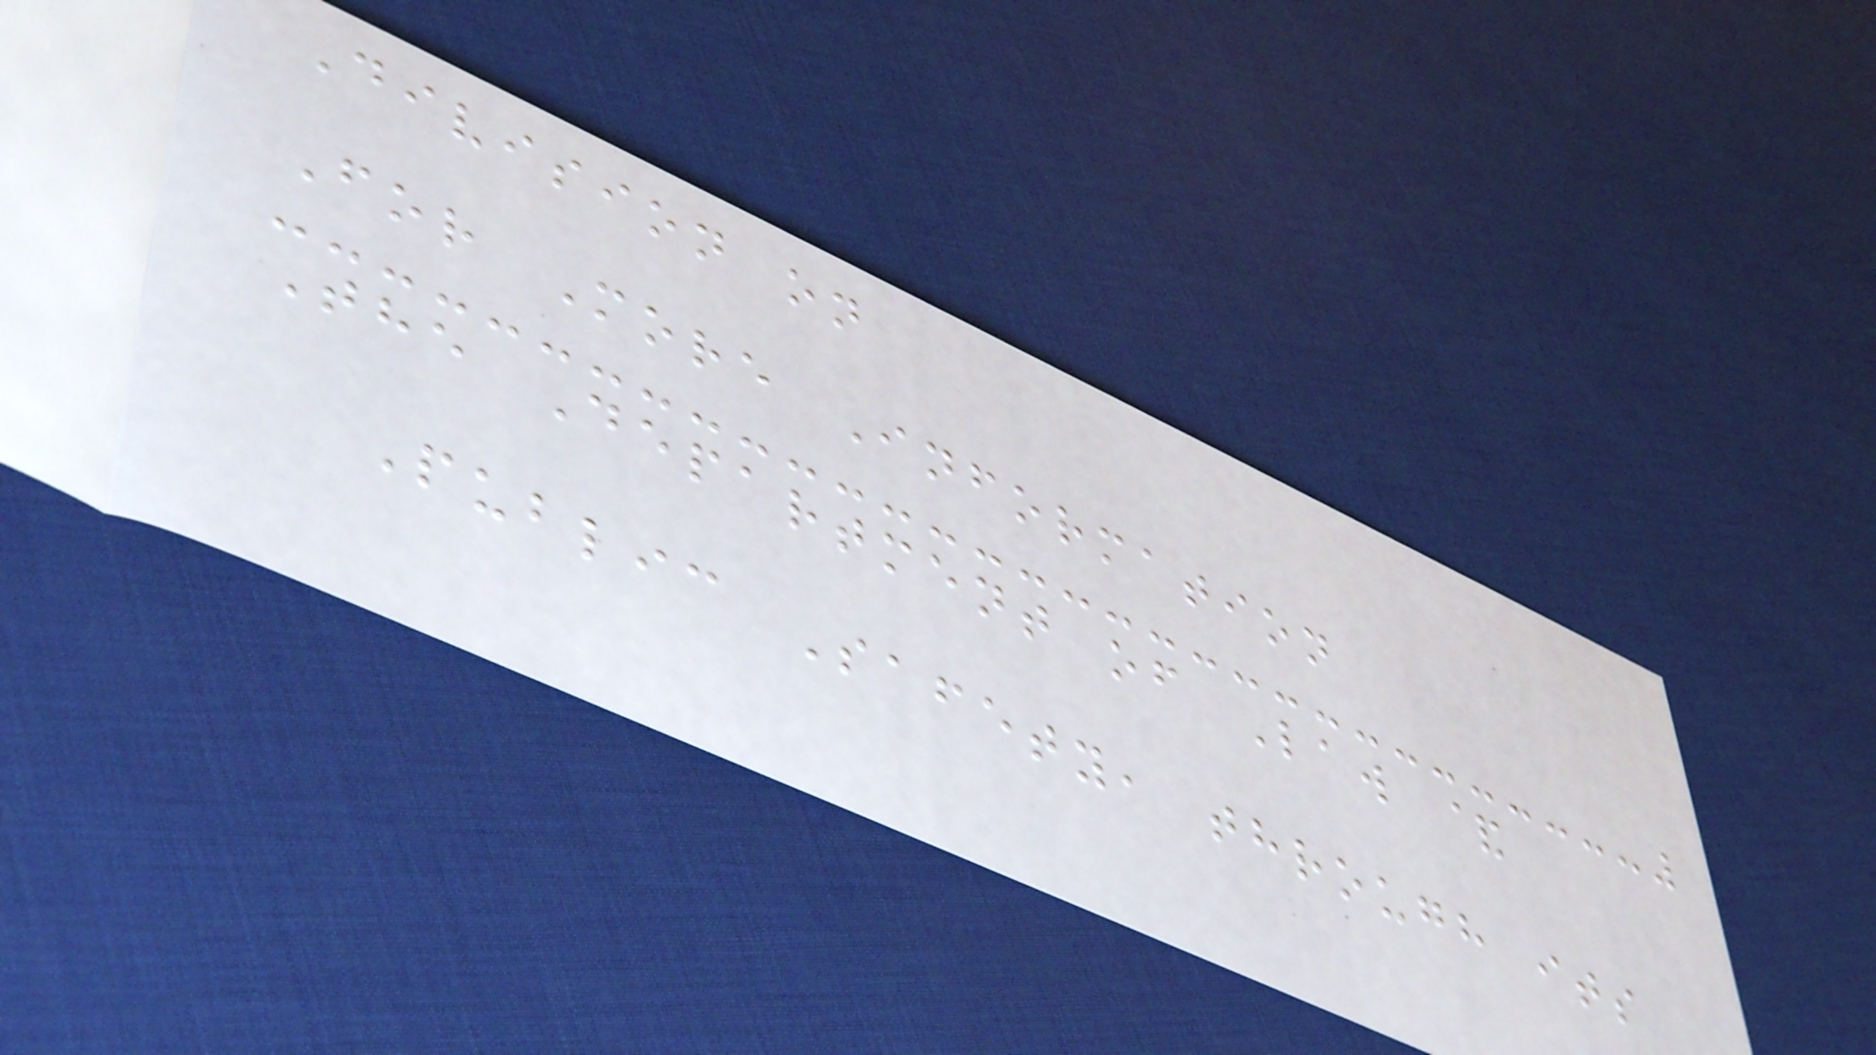Division on
For More Information
The Department of Law &
Public Safety, through its
